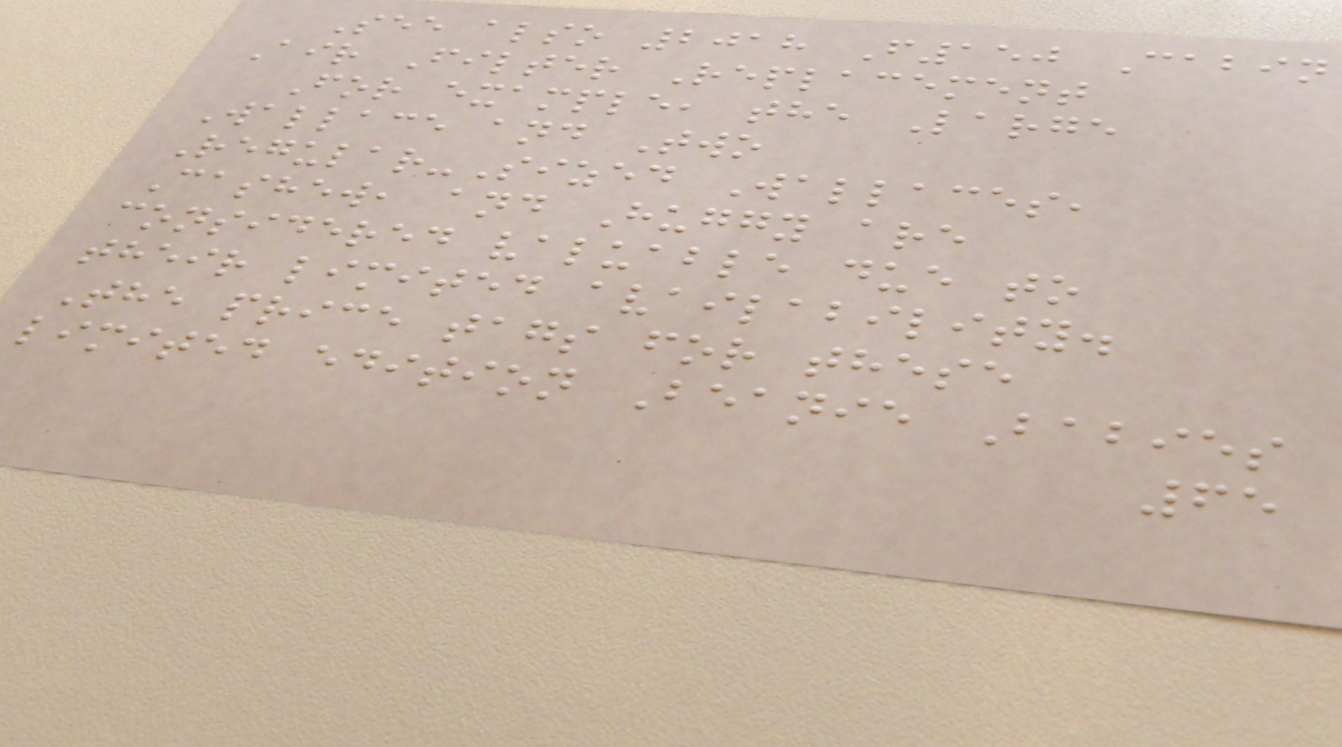See also 2018 F150 Cabin
Air Filter Replacement
For example, the Large
Wallace and Two
Regular-Sized Wallaces,
Cashew, and Huggy are
considered valuable due to
their limited availability.
The price tags for these
limited edition Beanie Babies
65
